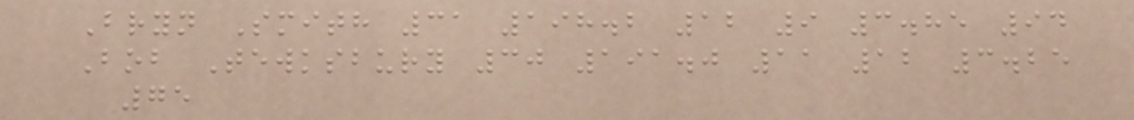Bryn Smith 31 198.2 12 9 3.85 94
Bob Tewksbury 30 191.0 11 12 3.25
75
